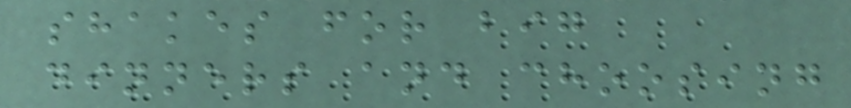shakes for big
dinners and choosing
